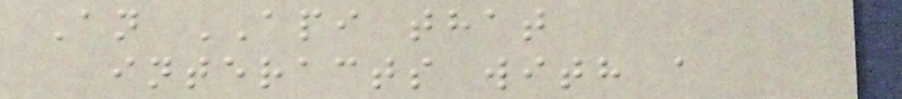An API that
interacts with a
